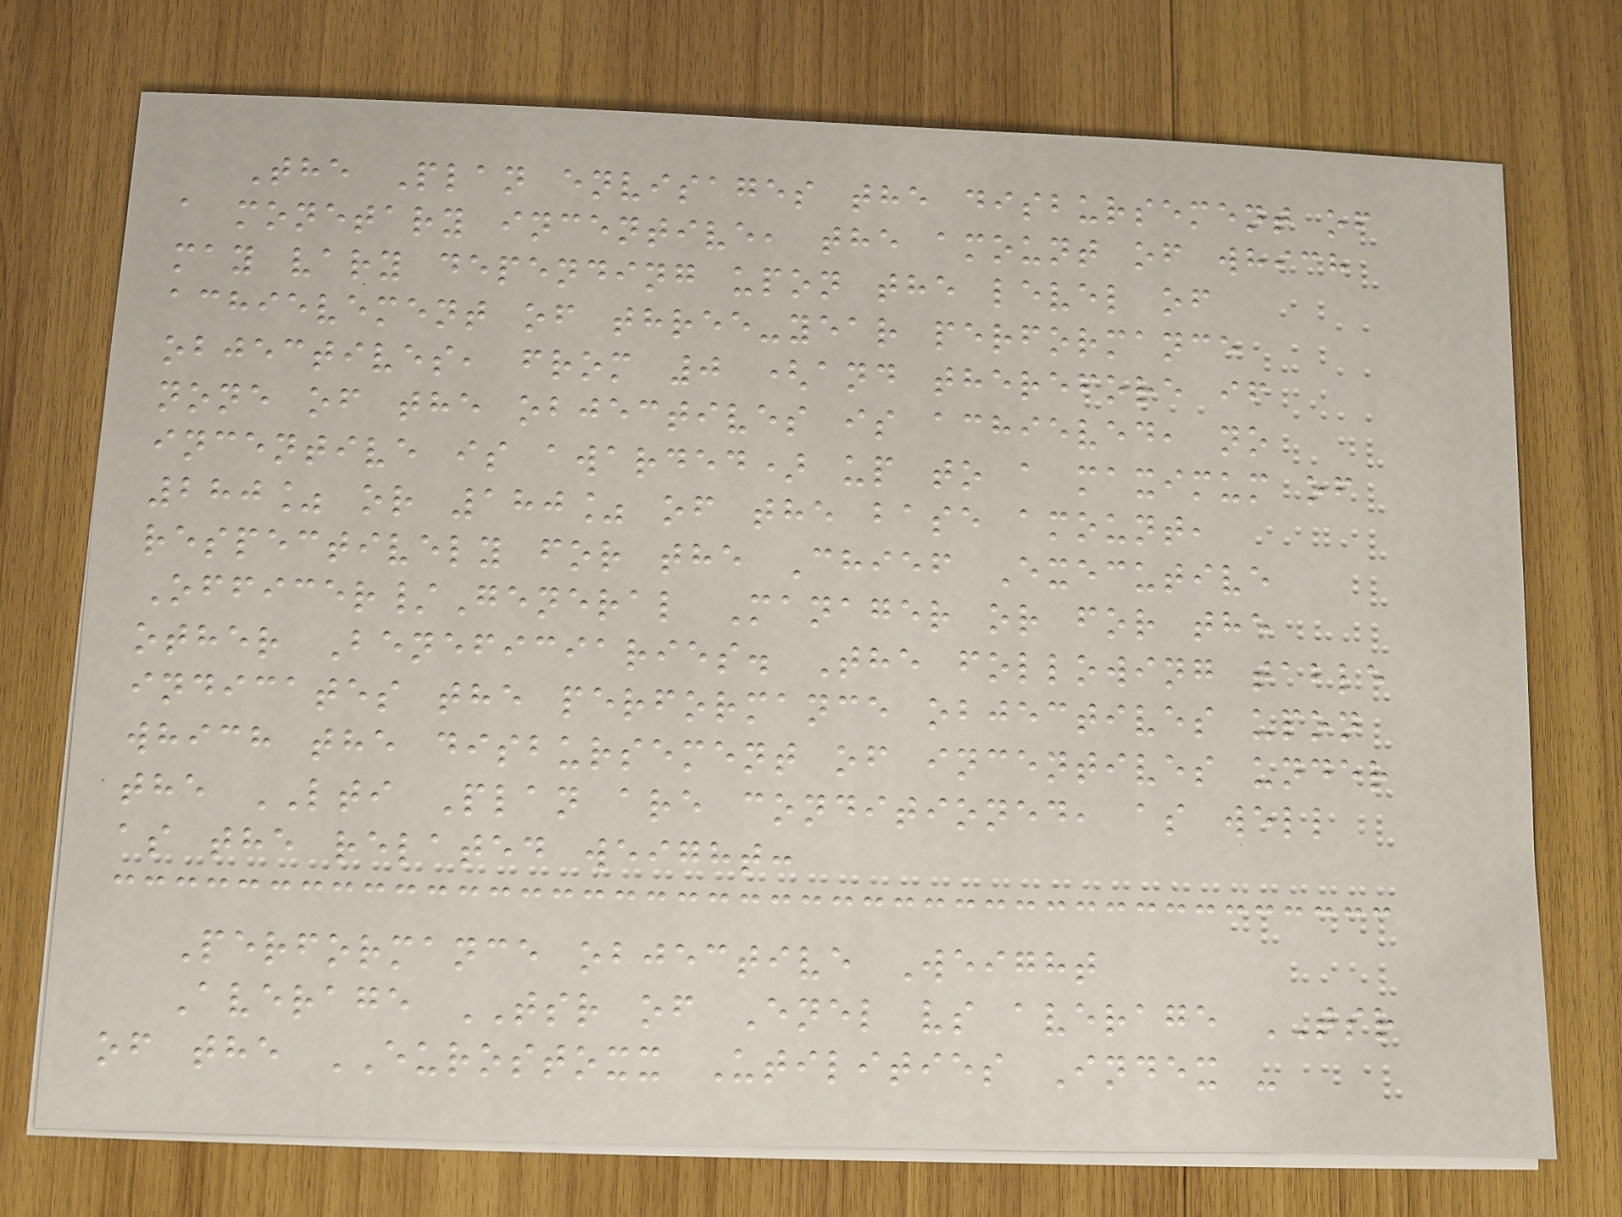The Plan envisages the disbursement of
a monetary incentive, the amount of which
may vary depending upon the level of
achievement of three-year performance
objectives, from 0 (and therefore if
none of the objectives is achieved, no
incentive is awarded) up to a maximum of
280% or 180% of the base amount,
respectively for the Chief Executive
Officer/General Manager or for the
other Beneficiaries. The following table
indicates the performance objectives upon
which the disbursement of incentives under
the LTI Plan are conditioned, as well
as the related weight:
Performance objective Weight
Average TSR of Enel vs average TSR
of the EUROSTOXX Utilities Index -
